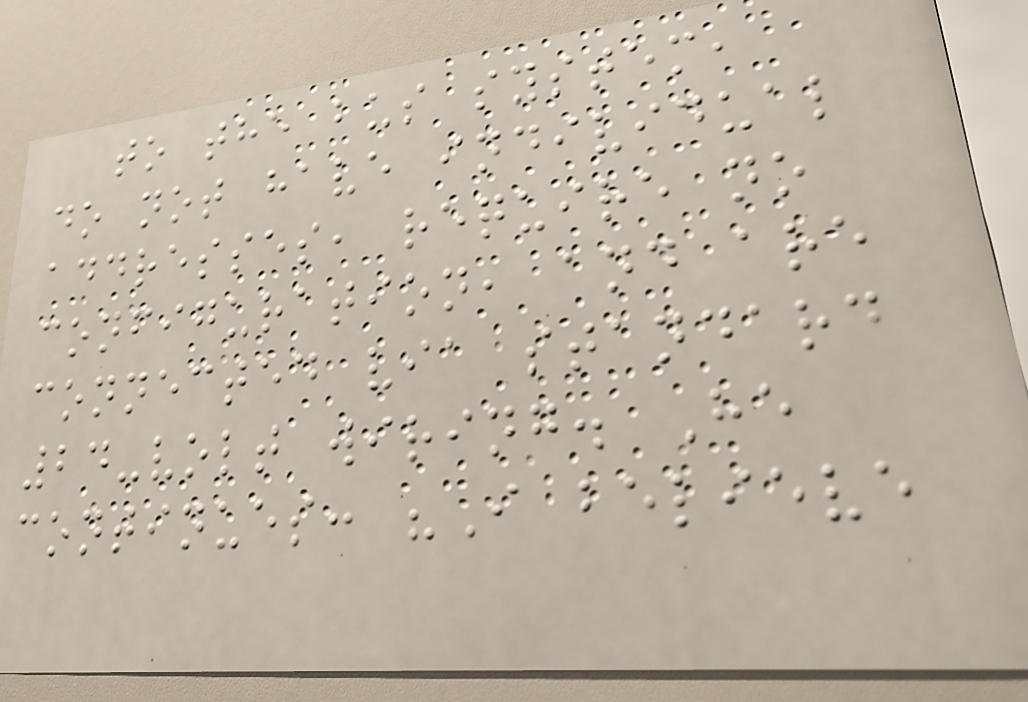to the bus system,
do not have individual
addresses, require no
configuration, and are
connected via standard
24-volt wiring. He
continues: "I believe
